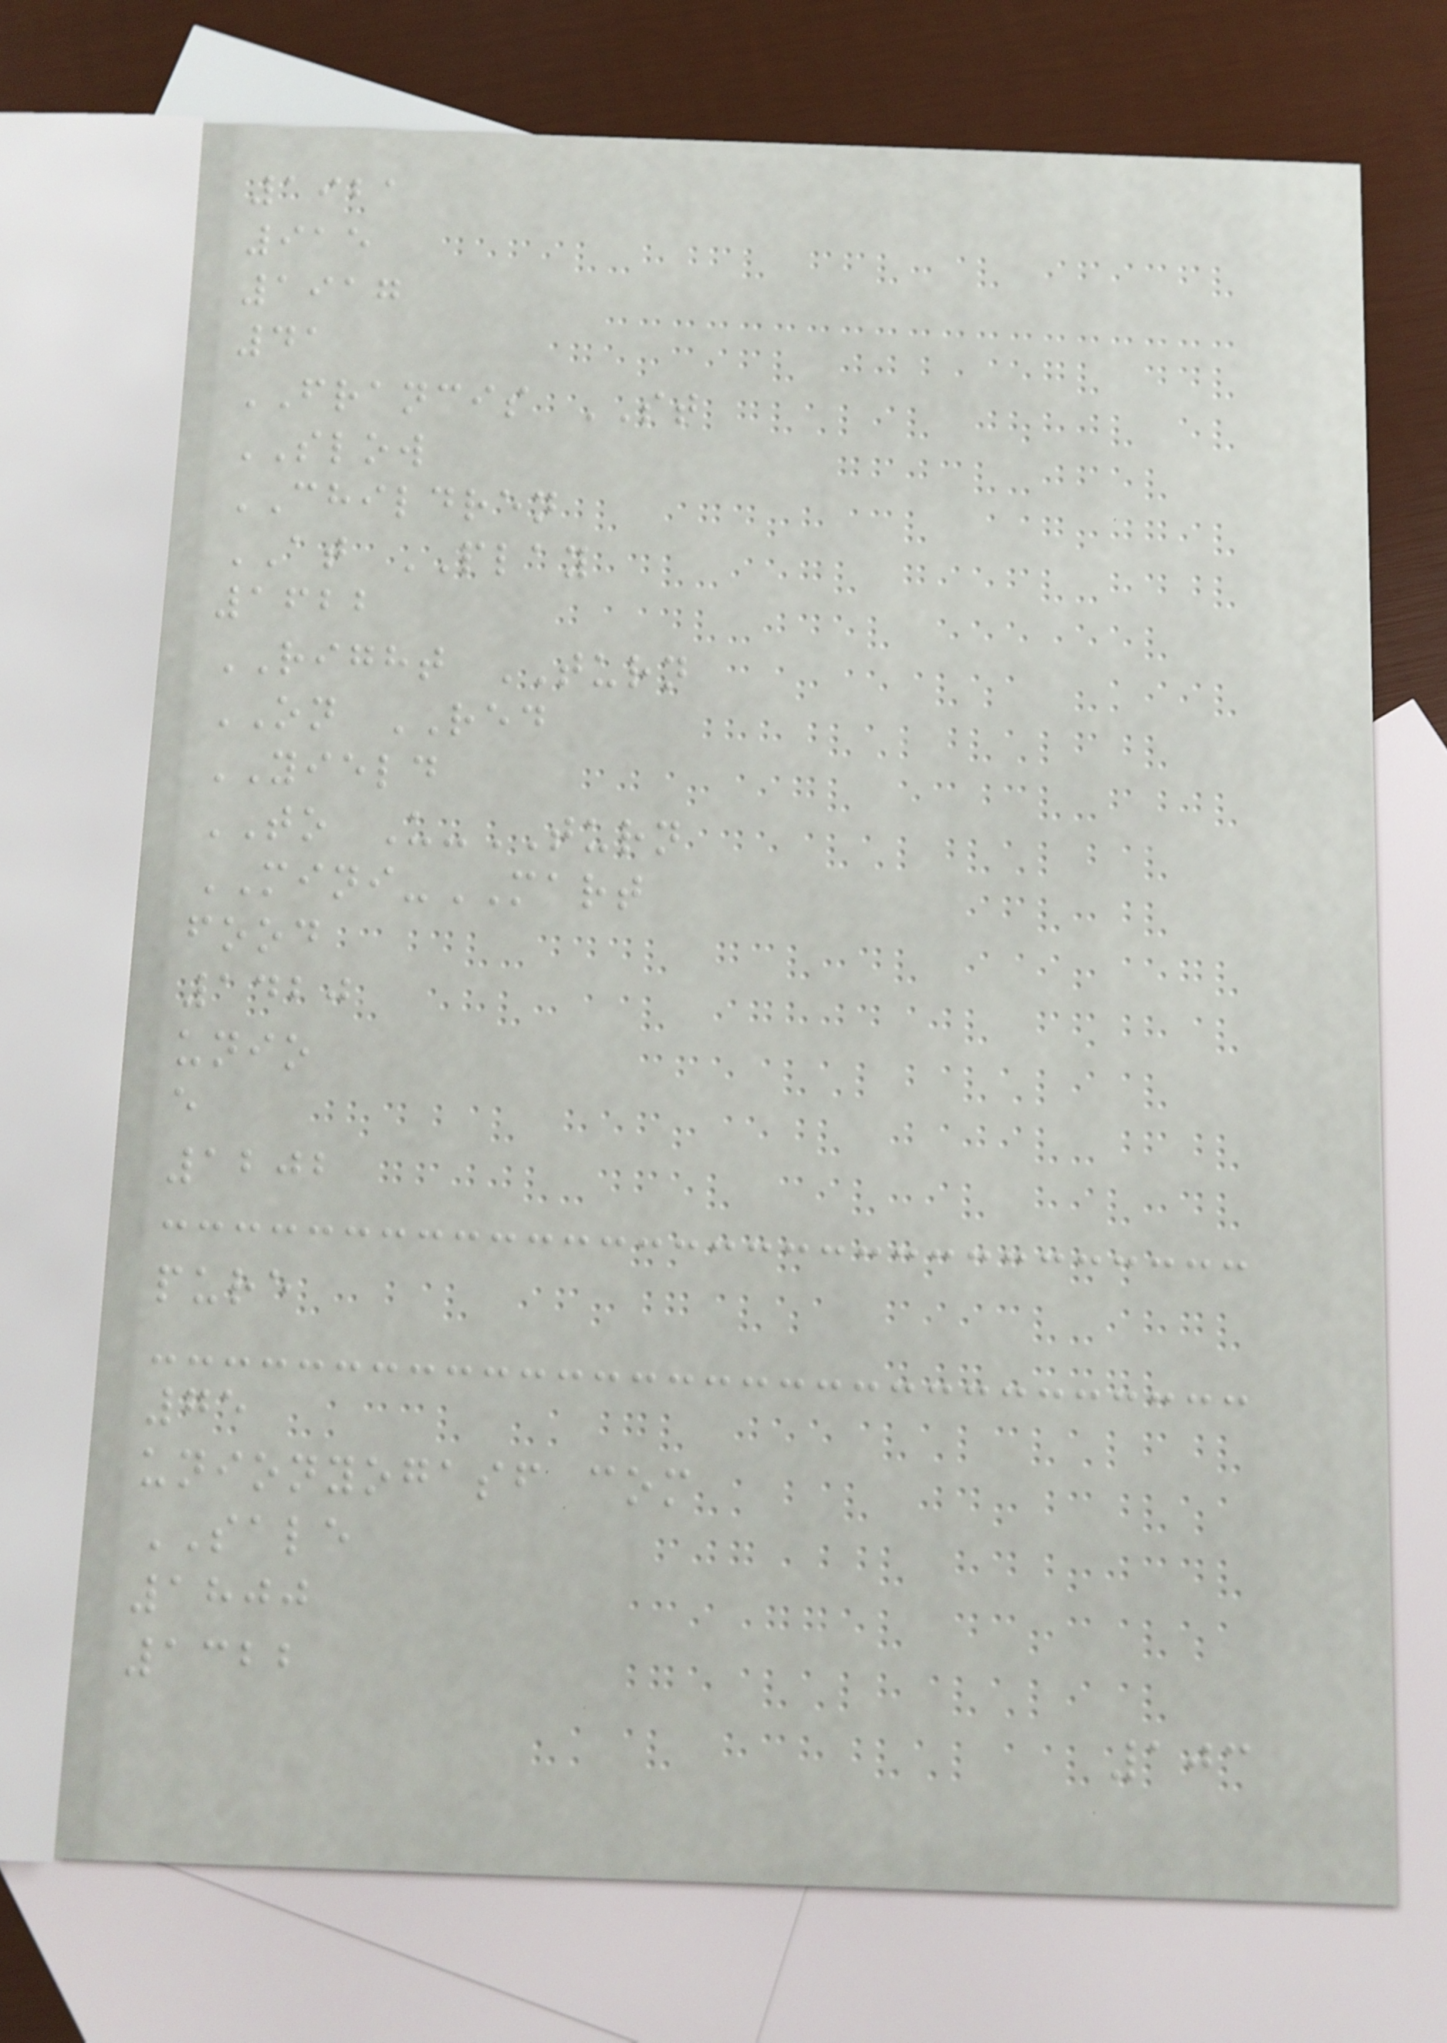1921
915
1917
41
FRANCIS ST
SLOW
CHILDREN
AT PLAY
1622
RIGHT TURN
ON RED
YIELD
TO U-TURN
MINI-MART
food
1420
unio
e
1202
pure
75
unionyogasf com
SALE
1800
1322
103
